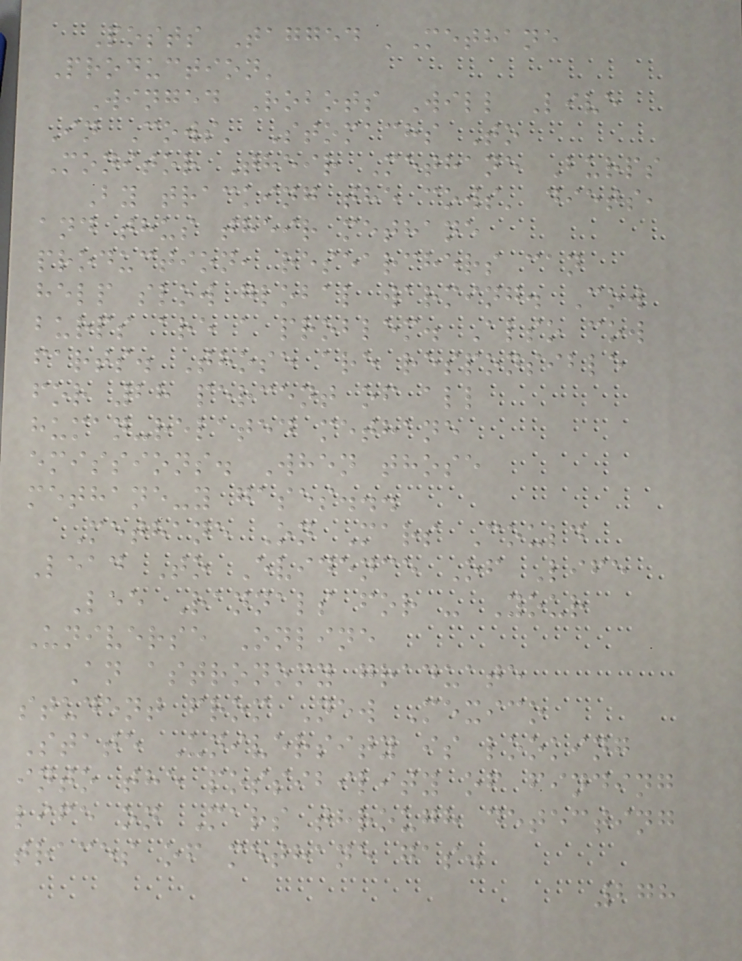Posts Tagged 'Methane
Production'
Winged Robots Will Live
In Cows' Stomachs To
Monitor Their Methane Burps
By tracking the cows' diets,
and thus their methane
production, researchers can
help slow global warming. Cow
burps are a problem. Also cow
farts. Those are responsible
for 28 percent of all
human-related methane
emissions. When those
methane-y gases...
Methane On Mars Could
Lead To Evidence Of Life
Lee Rannals for - Your
Universe Online
An astronomy graduate
student from New Mexico
State University is looking
into the possibility of finding
life on Mars through detecting
traces of methane gas.
278
